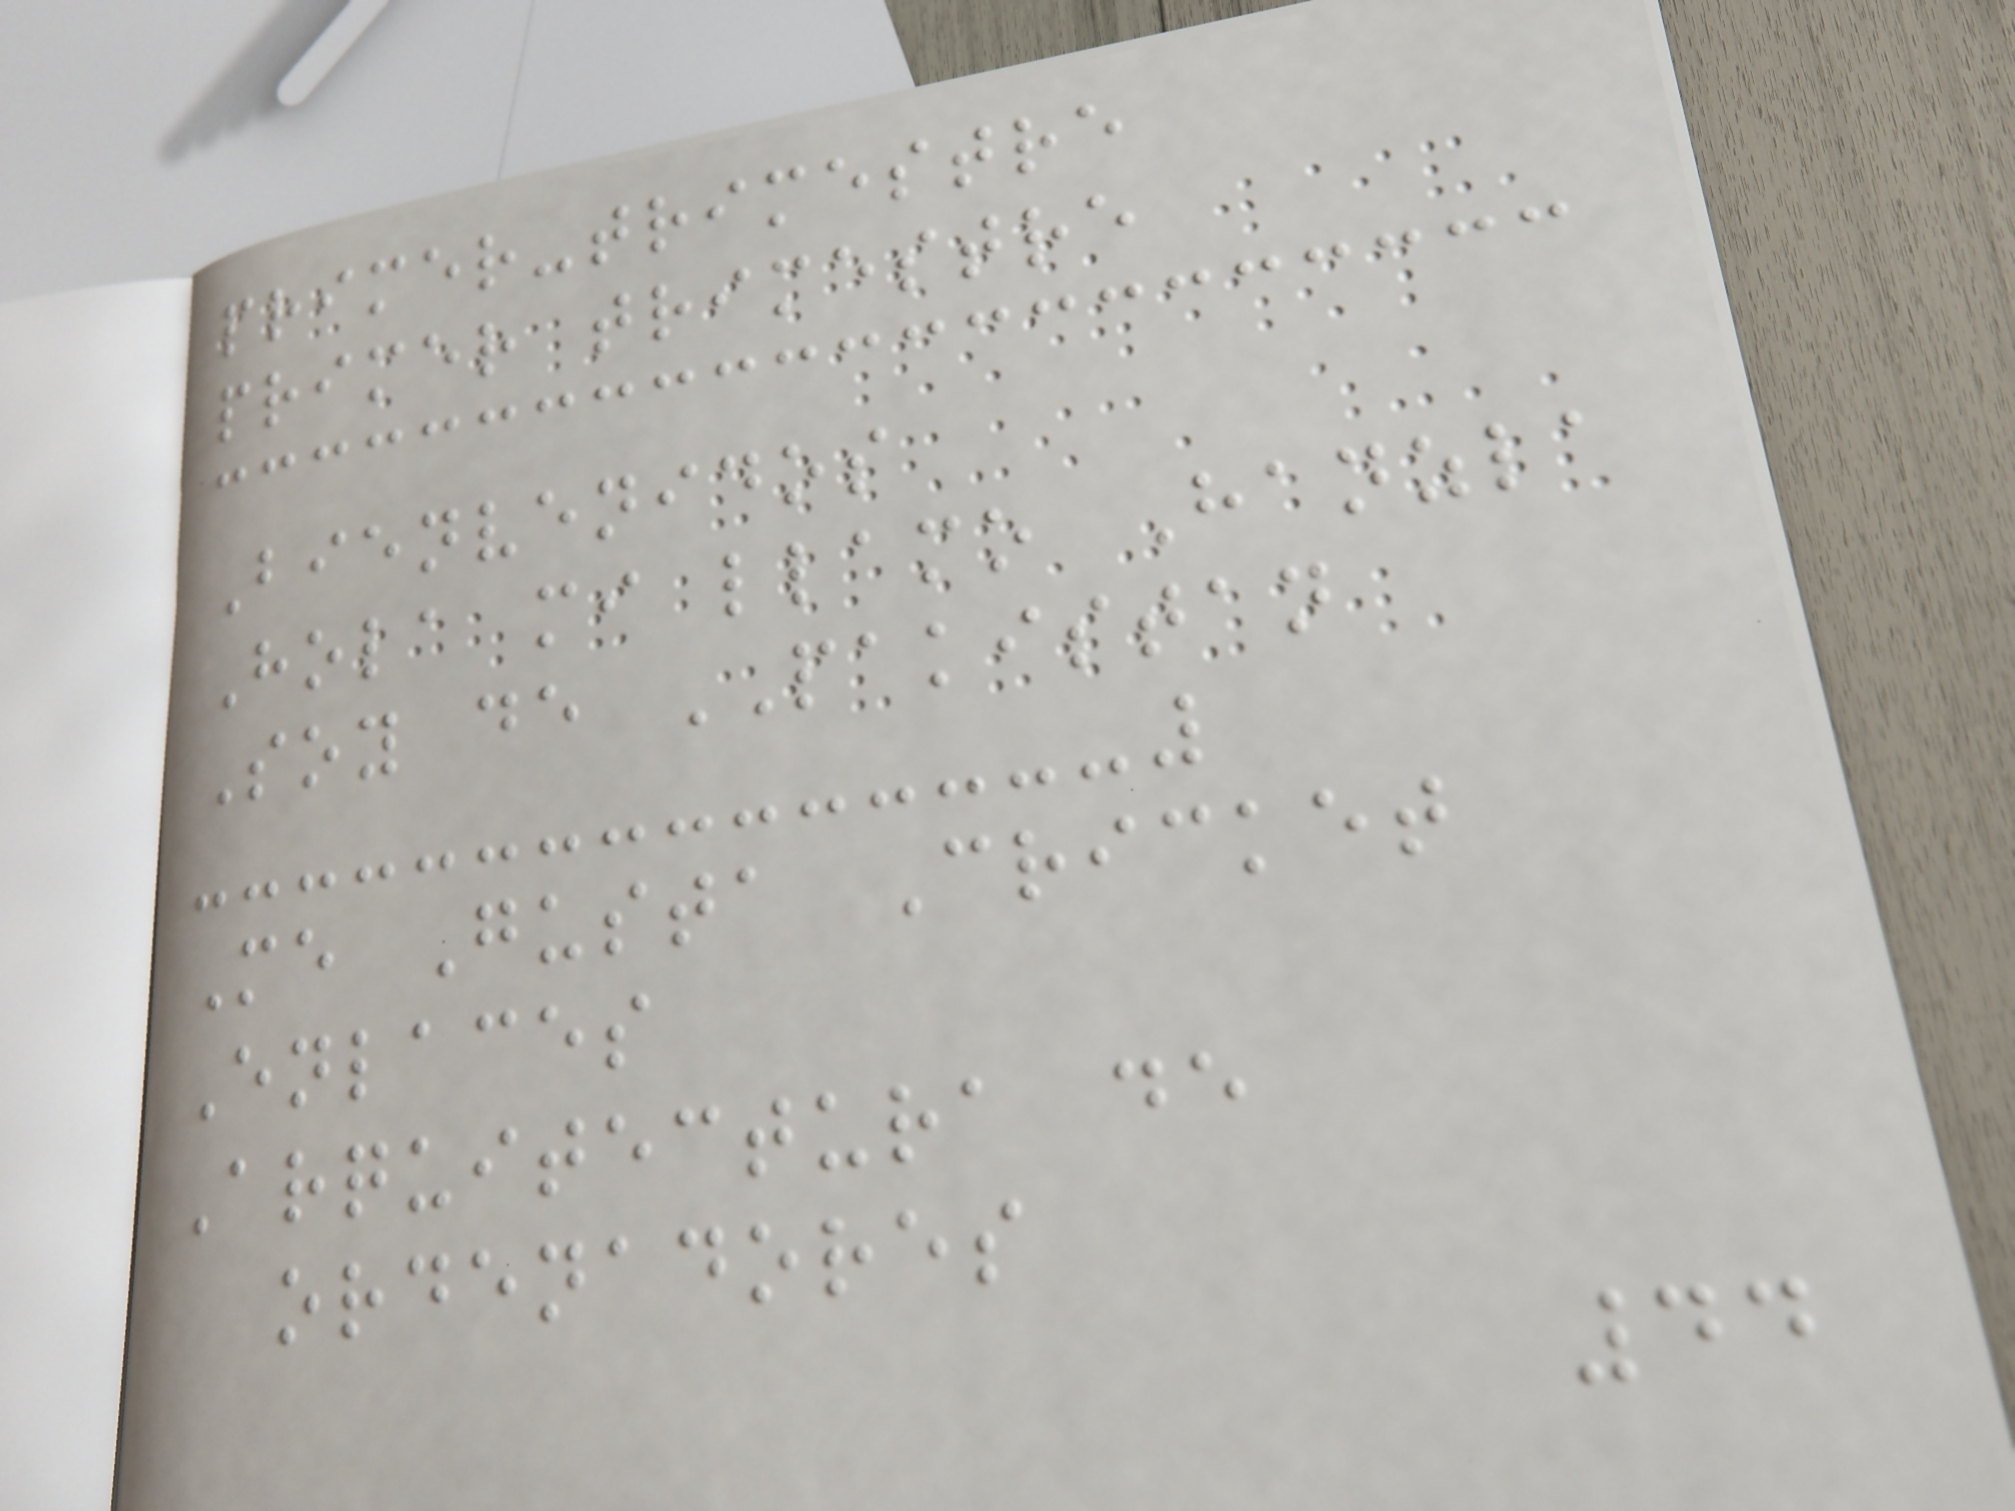primer-trimestre
primer trimestre
Bienvenidos
Hola mi llamo Hanzla
Soy de PAKISTAN
Me Gusta Cricket
Enlaces
Arquitectura de
ordenadores
44
